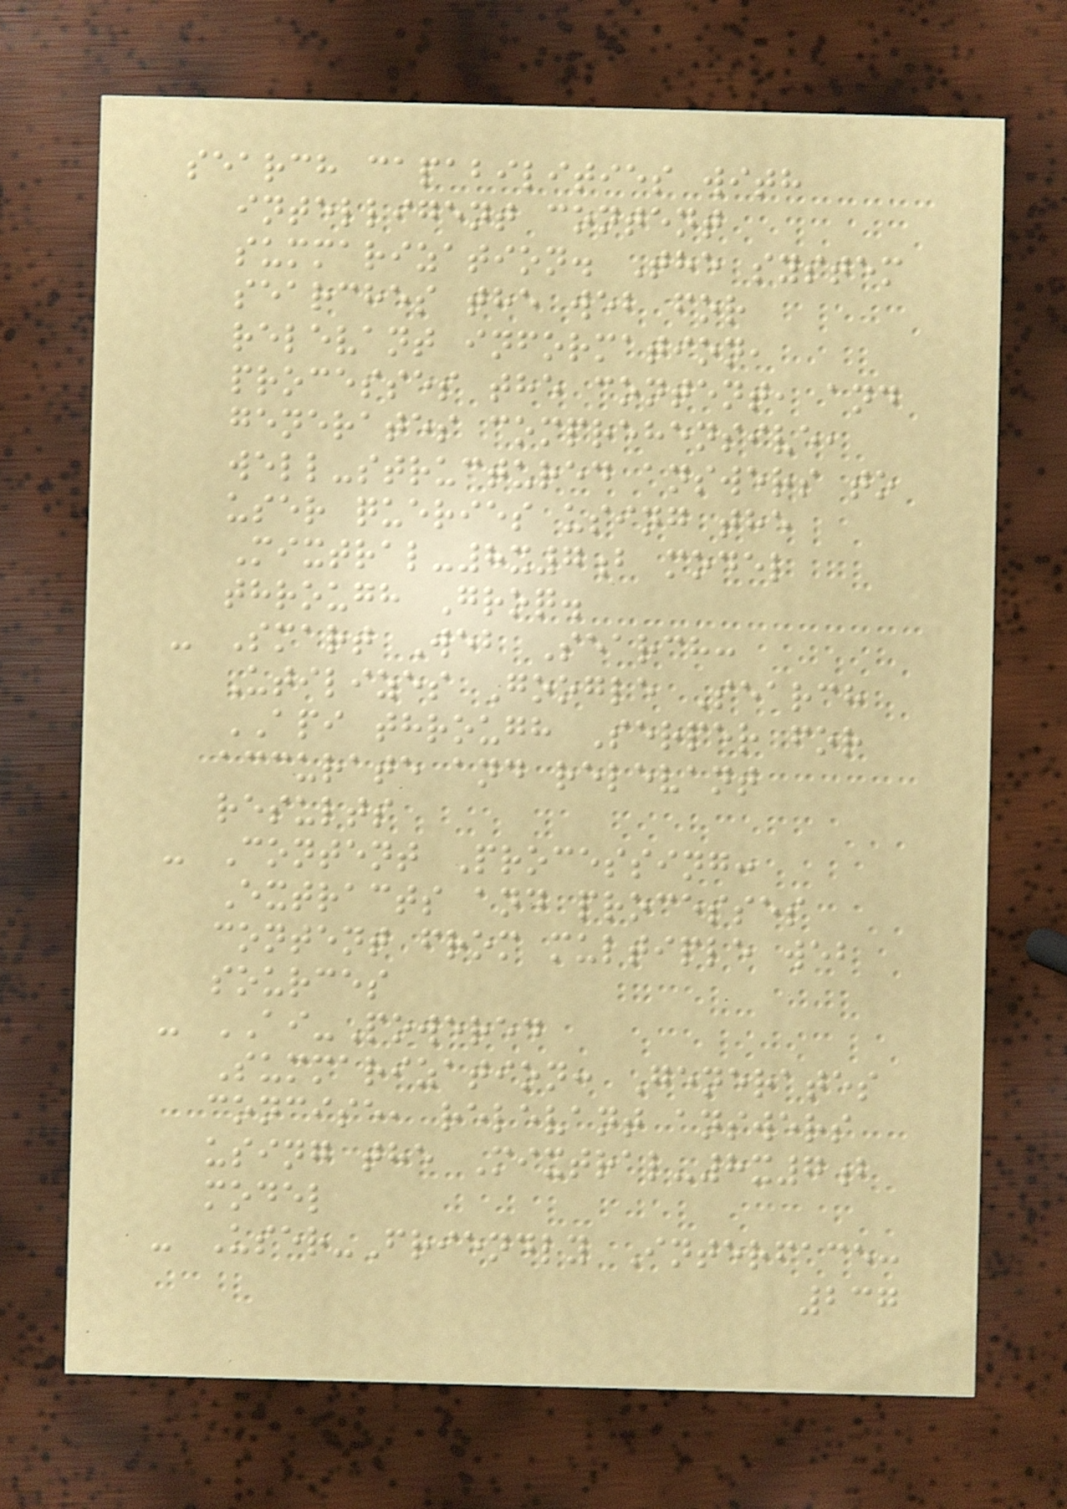search capabilities with
intelligent content
summarization. The system
searches the web for
relevant information,
processes the content, and
generates comprehensive,
well-structured answers to
user queries using the
Mixtral-8x7b model
through Groq.
- Smart Web Search:
Utilizes Google Search
API through Serper for
accurate and relevant
results
- Content Processing:
Extracts and processes
content from multiple web
sources
- AI-Powered
Summarization: Generates
concise, relevant answers
using the Mixtral-8x7b
model
- User-Friendly Interface:
237
